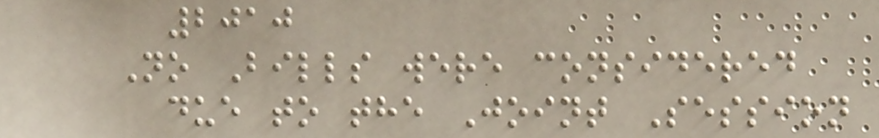2010
No Bills were considered
due to the Joint Session
